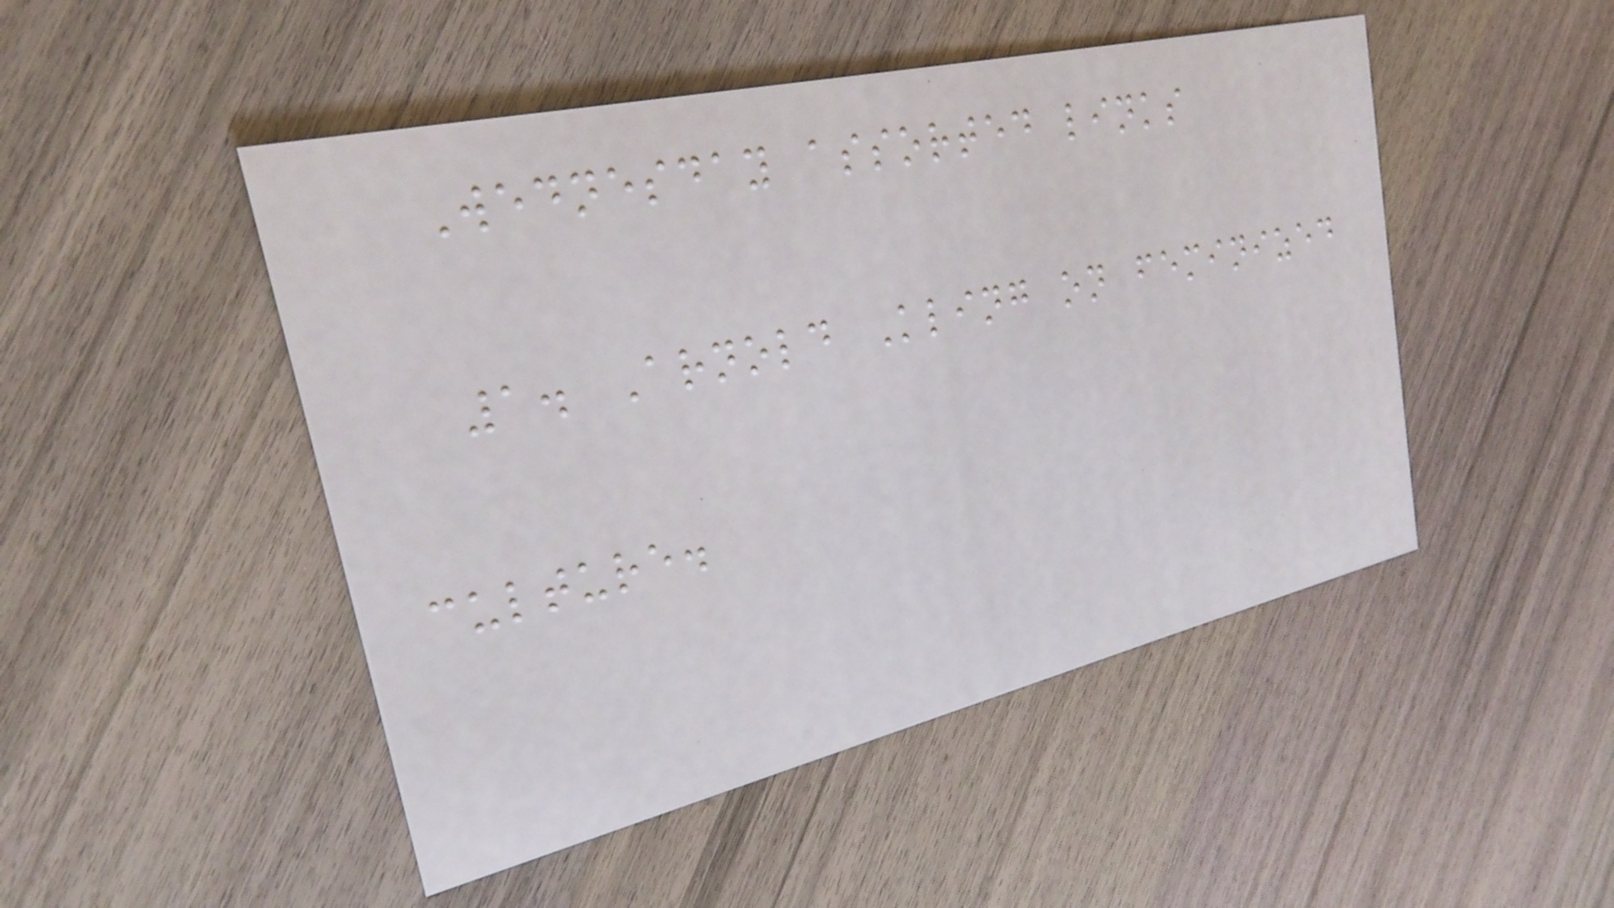Wednesday assorted links
1. Arnold Kling on feminized
culture.
